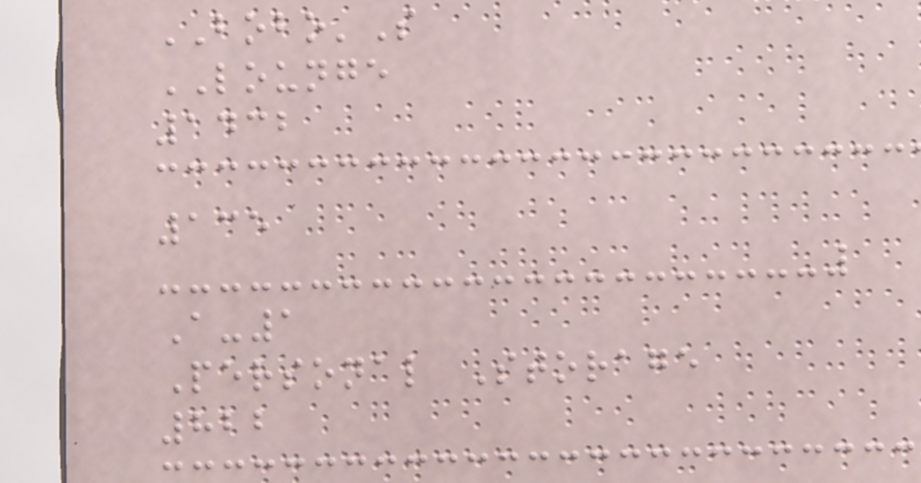BOBO'S
LOUNGE
1432
135
A-1
Personal Storage
822
